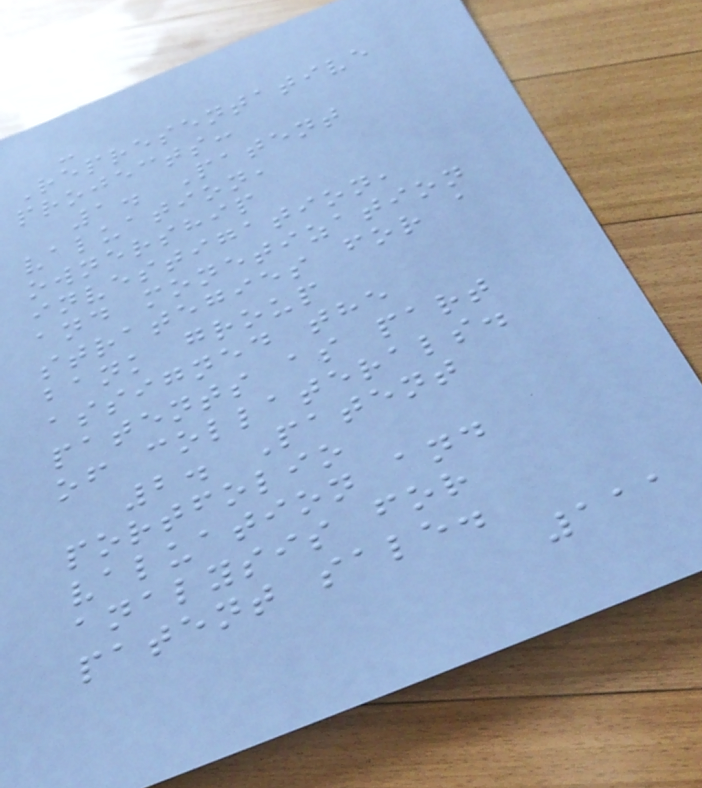-
Representative
projects:
1. Patent
valuation,
ownership
investigation,
and monetization
strategies for a
bank group
assigned the
patents as part
of collaterals.
2. Patent
portfolio
valuation and
analysis for
patent sale.
111
